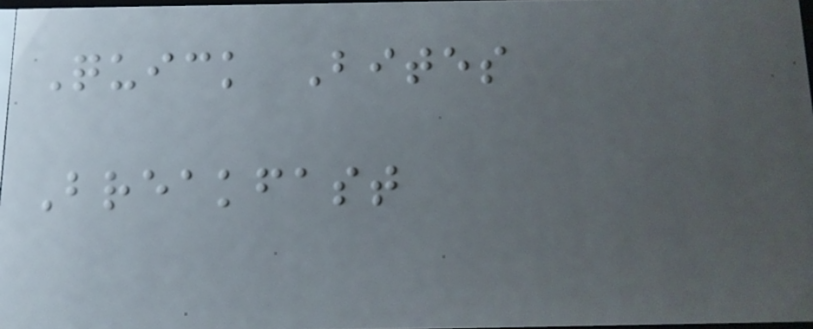Quick Bites
Breakfast
